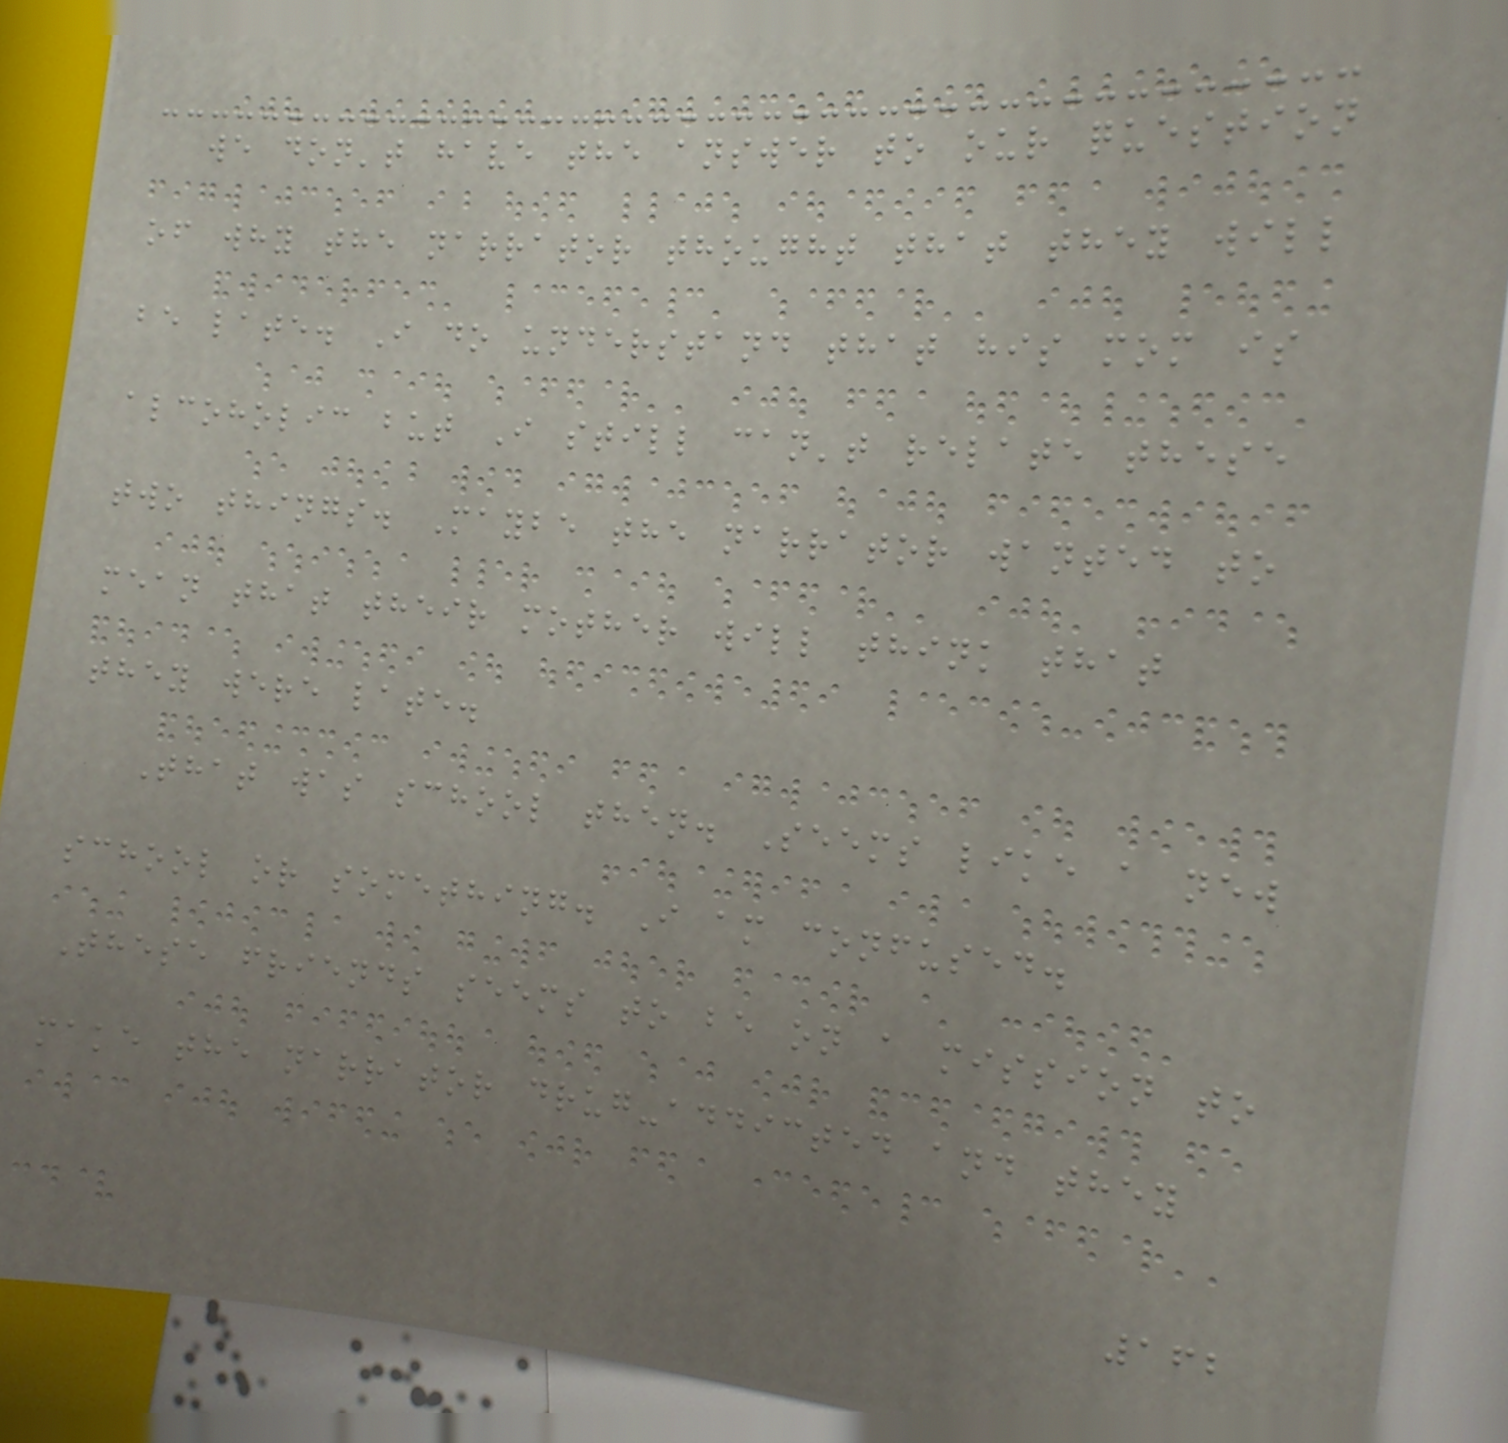we don't have the answer to our question
of why the narrator thought that they will
be late. I do understand that his mom is
alcoholic but I still can't relate these
two things. Maybe the narrator wanted to
mean that their mother will think that
they were late.
That was school then. Seems like a new
school or something. I am confused.
These friends seems to be on a mission to
make the narrator drug-addicted and they
162
